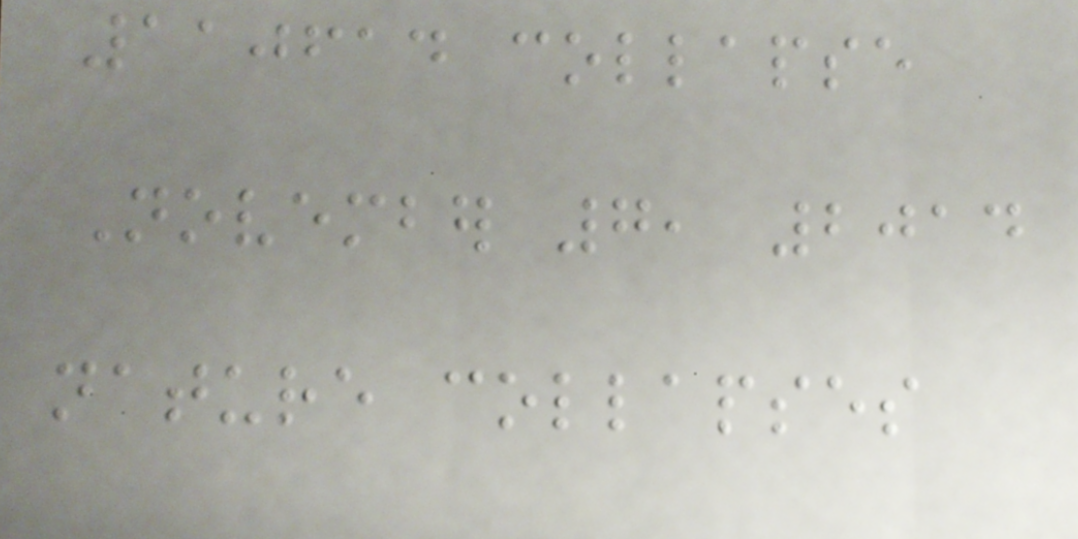110614 collapse
November 7, 2014
nature collapses
